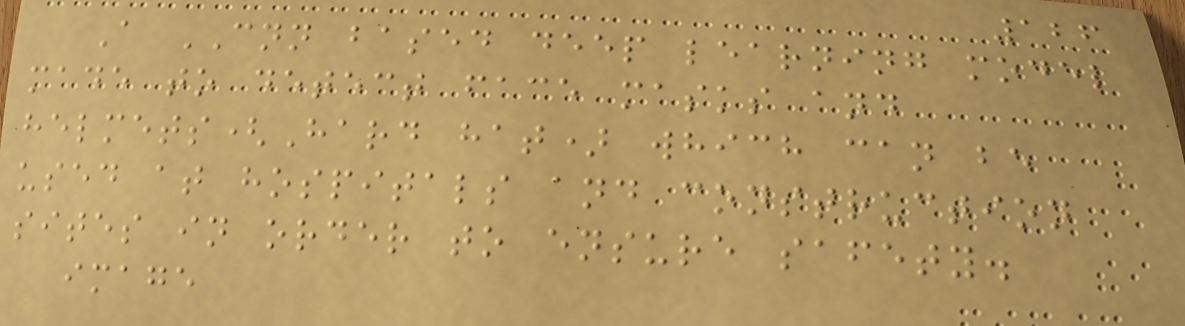126
A CNN based deep learning model
made to detect face masks and
helmets(Hard hat) which can be
used at hospitals and construction
sites in order to ensure safety.
image
